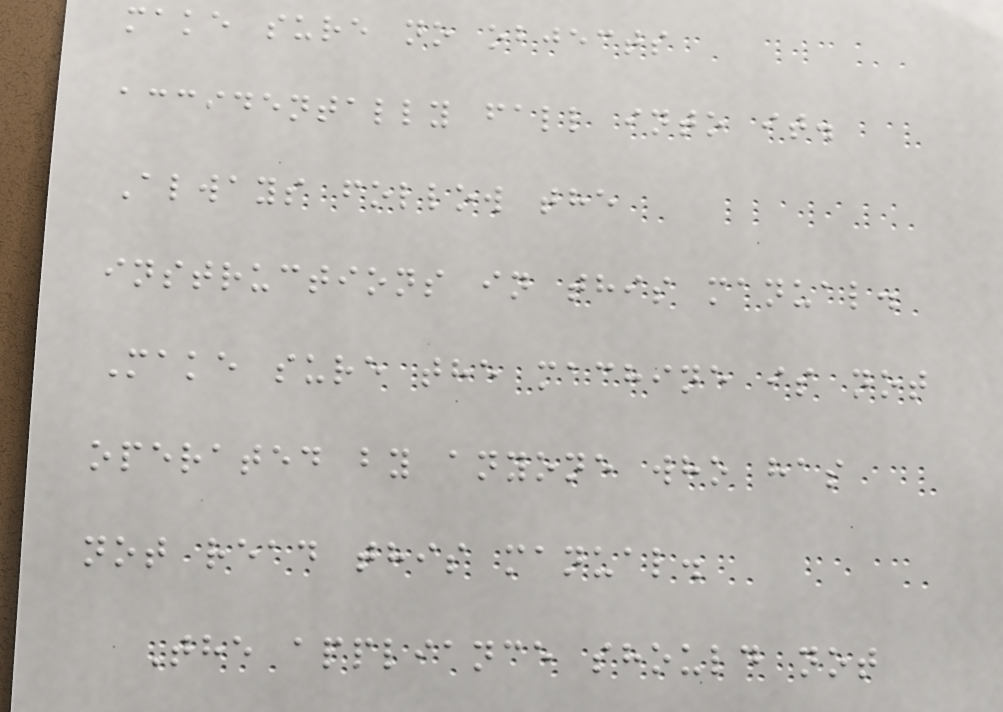make sure no objects
accidentally fall into it.
Always follow the
instructions in this manual.
Make sure the machine is not
operated by anyone who has
not read this manual.
The appliance should not
